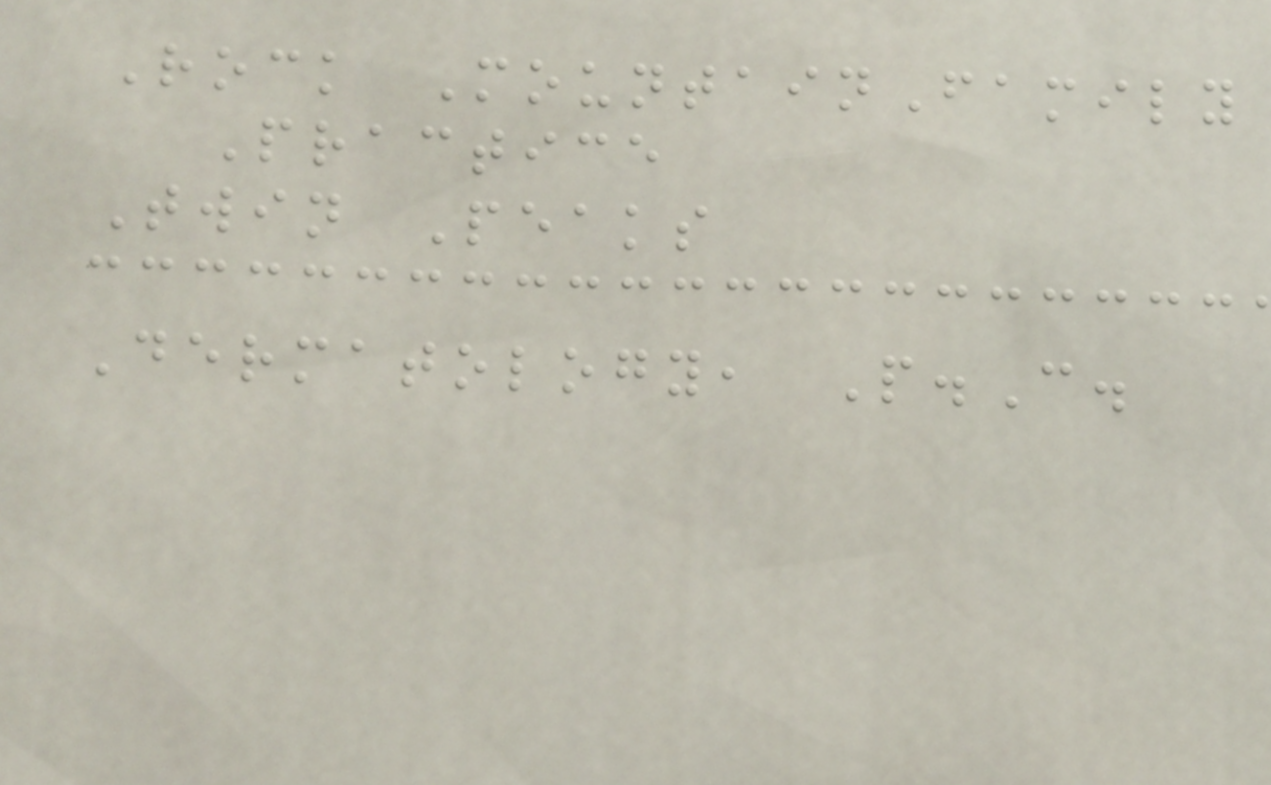Rock MountainFamily
Practice
Twin Peaks
Dermatology, P.C.
